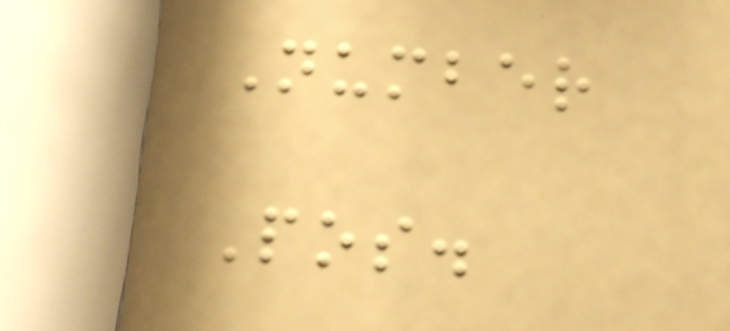Number
Pos.
